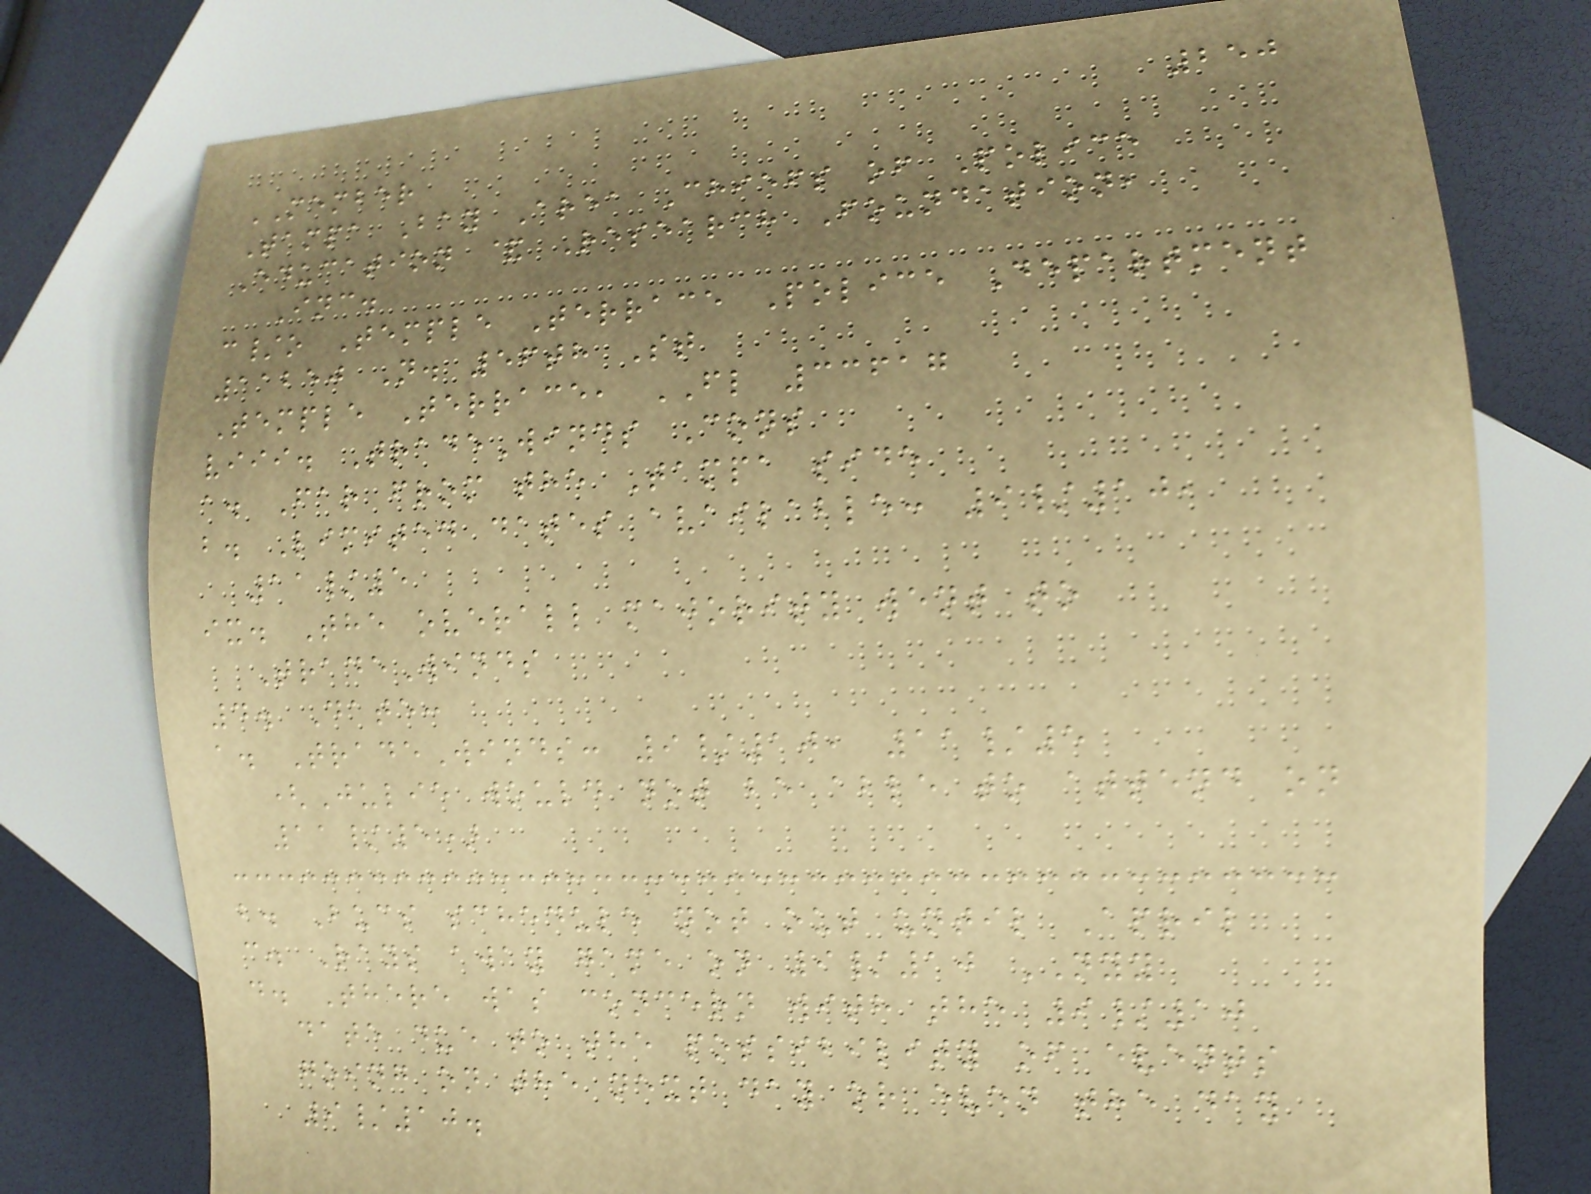250
MEMBER
Tampa Bay Area Chiefs of Police
Education & Research Foundation,
Inc.
c/o Temple Terrace Police Department
11250 N. 56th St
Temple Terrace, FL 33617
viii. TradeWinds Cons
a. Far from the Tampa side
b. Limited dates available: 9/10,
11/5
ix. The overall majority went to
TradeWinds
4. Date:
a. TradeWinds: 9/10, 11/5
(Julie would not be able to attend on
11/5)
b. Bucs schedule not out until April
c. Rays away game on 9/10 NYY
d. There was concern with the 9/10
date due to the possibility of events
going on the next day or even the day
9/10.
